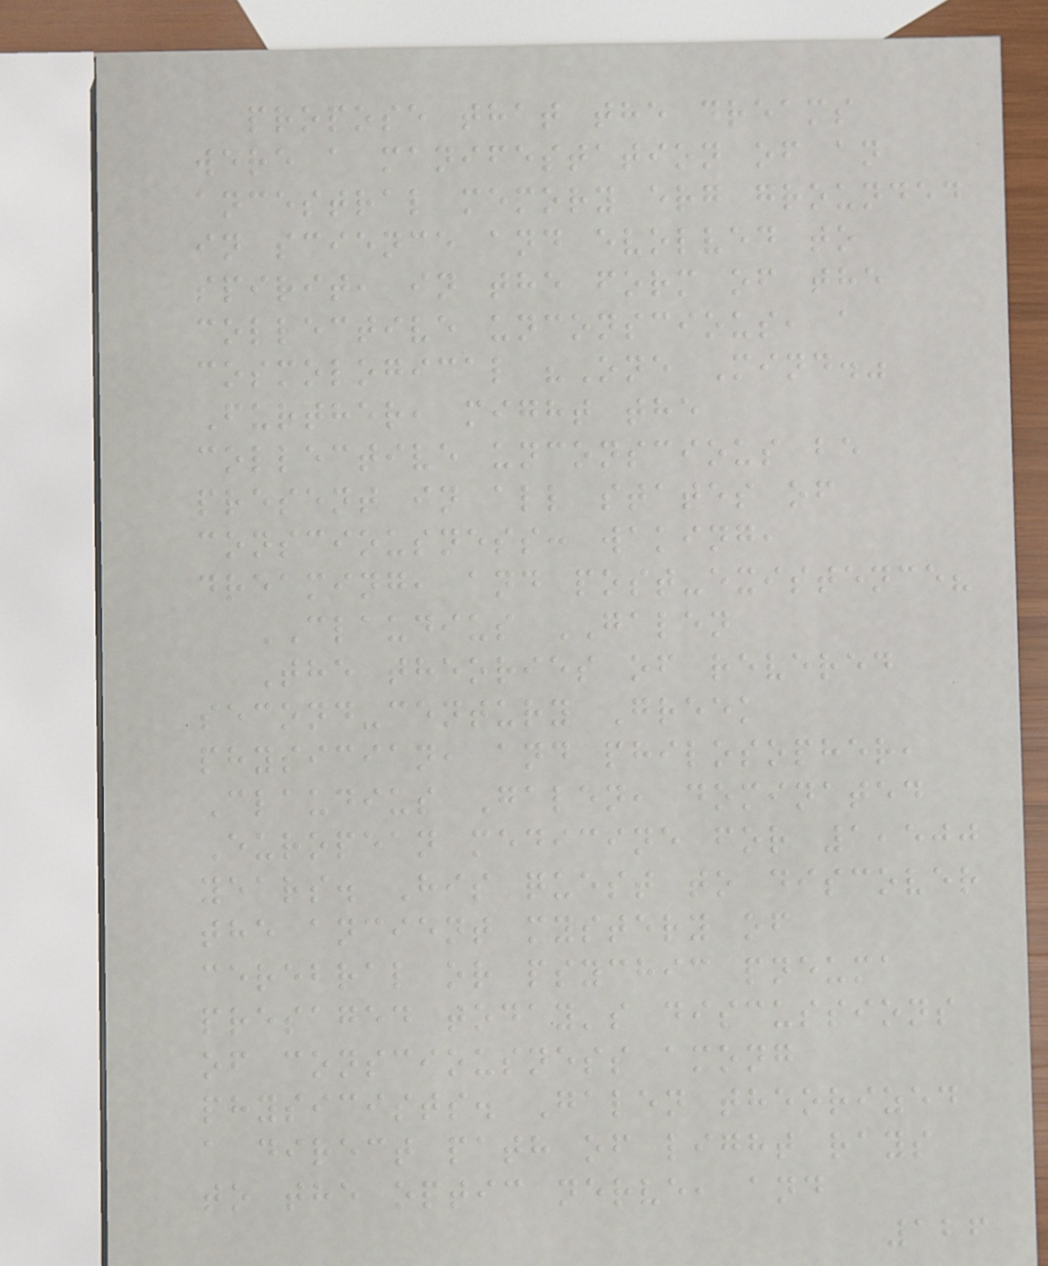propose that the dreams
were a manifestation of an
ancestral memory erg grounded
in science and evolved to
spirit, in the form of the
collective unconscious, a
cosmological "One Mind."
Further, might the
collective unconscious be
present in all states of
consciousness: waking,
dreaming, and post-existence?
CLAUDIUS GALEN
The theories of revered
second-century Greek
physician, and philosopher,
Claudius Galen, dominated
European medicine for 1,500
years. His quest to discover
the ancient mystery of
cerebral or psychic pneuma
presaged today's discussions
of consciousness among
physicists. Galen theorized
a direct path of light rays
to the optic nerve, and
126
